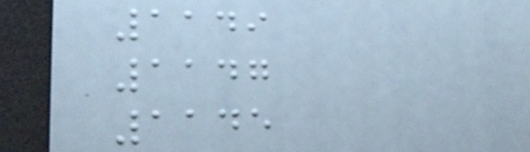1149
1147
1145
